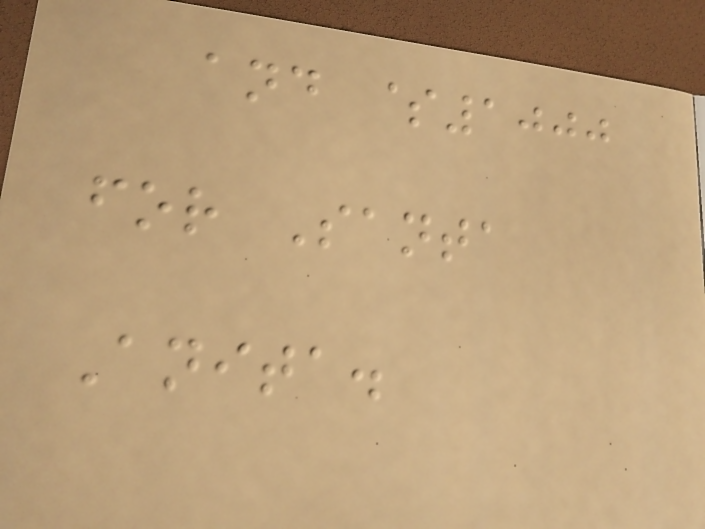and $1000
for Santa
Anita.
